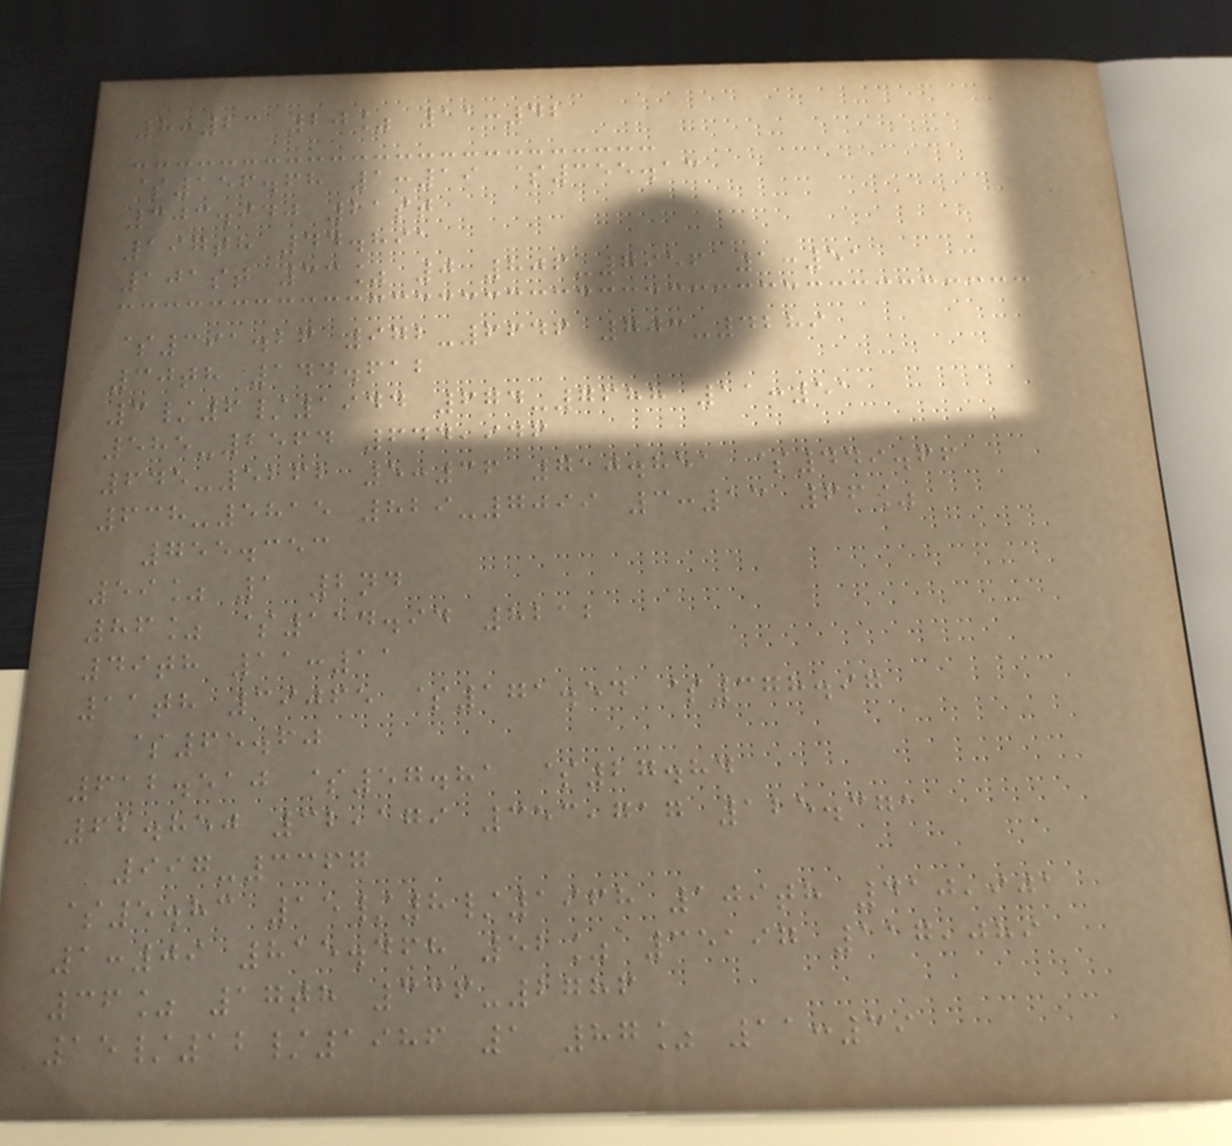8:23 20% 11:42
$156.68 1:19 $355.13
303.940 21st
197th 44.891
101st 33% 0 806-7956 1:51
$391.26 972-6646 703-4289
30th 144.612
3/6/1944 674-7688 11:51
585-2564 644,946
645-5262 5:36 710.851 $449.66
638-5815 829-7099 3:13 66%
755.353
59% 1 2nd
86% $114.94 8212
49th 11:11
11th 39065 $171.54 $378.97
$65.60
612.510 $57.81 $27.84
62.850 32,179 353,717 125.371
997-3367
$5.83 15/8/1968 109th 410,901
1:09 815.468 52% 35197 117,089
36% 17th 336-2786
15/12/1986 1 87% 11:39
